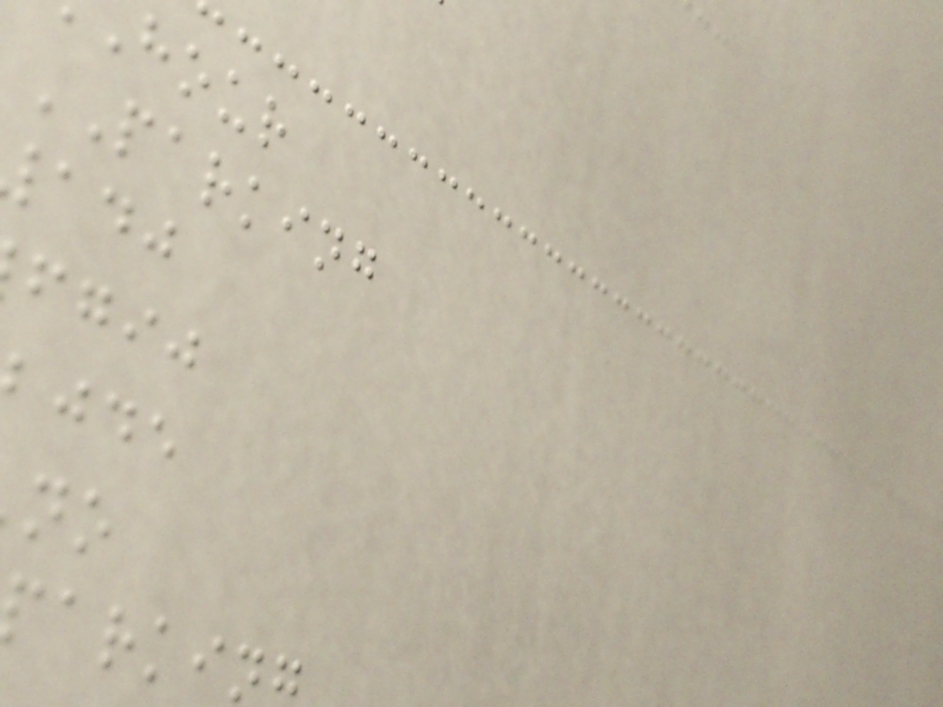hour
PARKING
fgij
